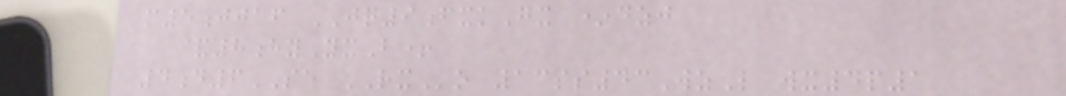m5jjaf JQ9fxkGx *dzj
&8hyYxB+
4d6SE RXo 13ss43WzL wx4p1
